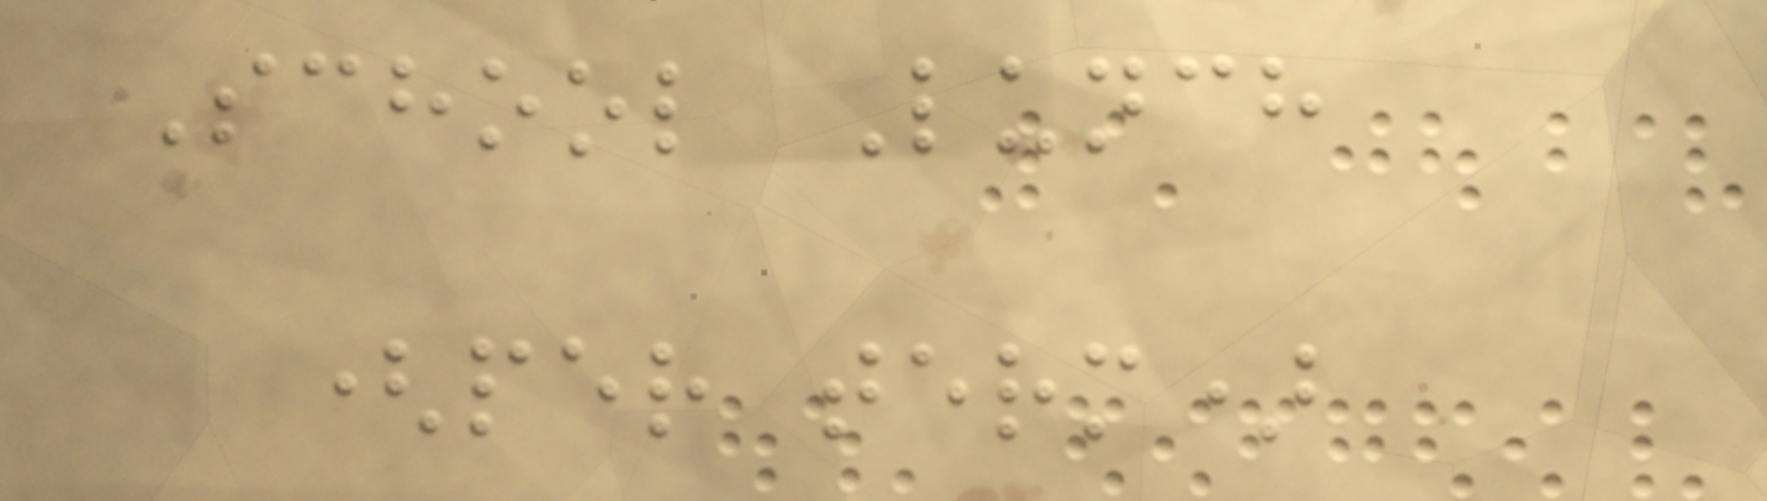School Lunch
(per term)
